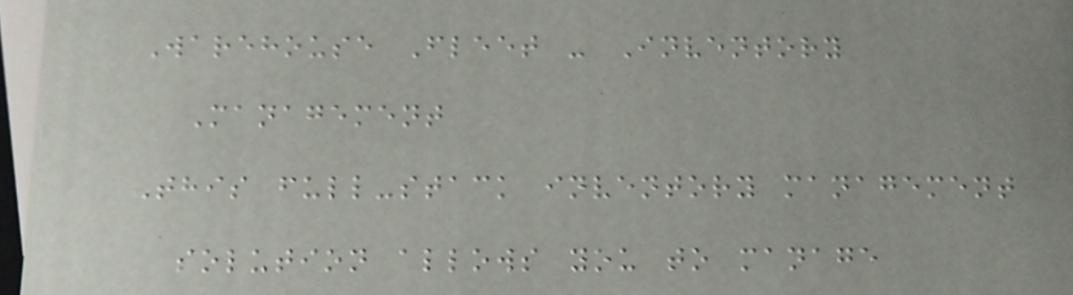Warehouse Fleet - Inventory
Management
This full-stack inventory management
solution allows you to manage
